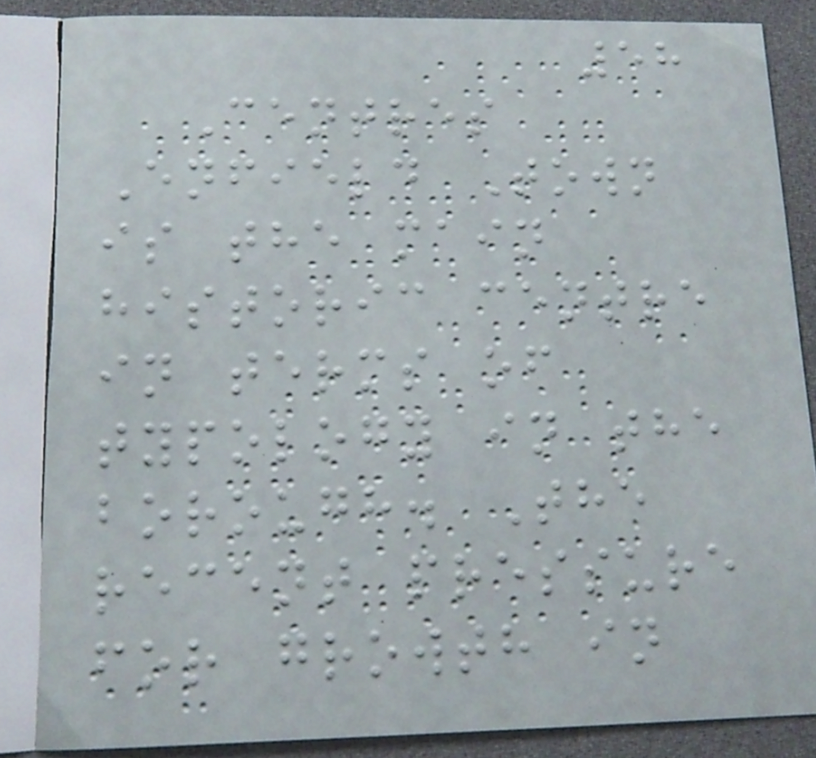58
Centres
Enfield Town
is the main
historic centre
in terms of
typology in the
borough. The
recent pressure
for growth in
